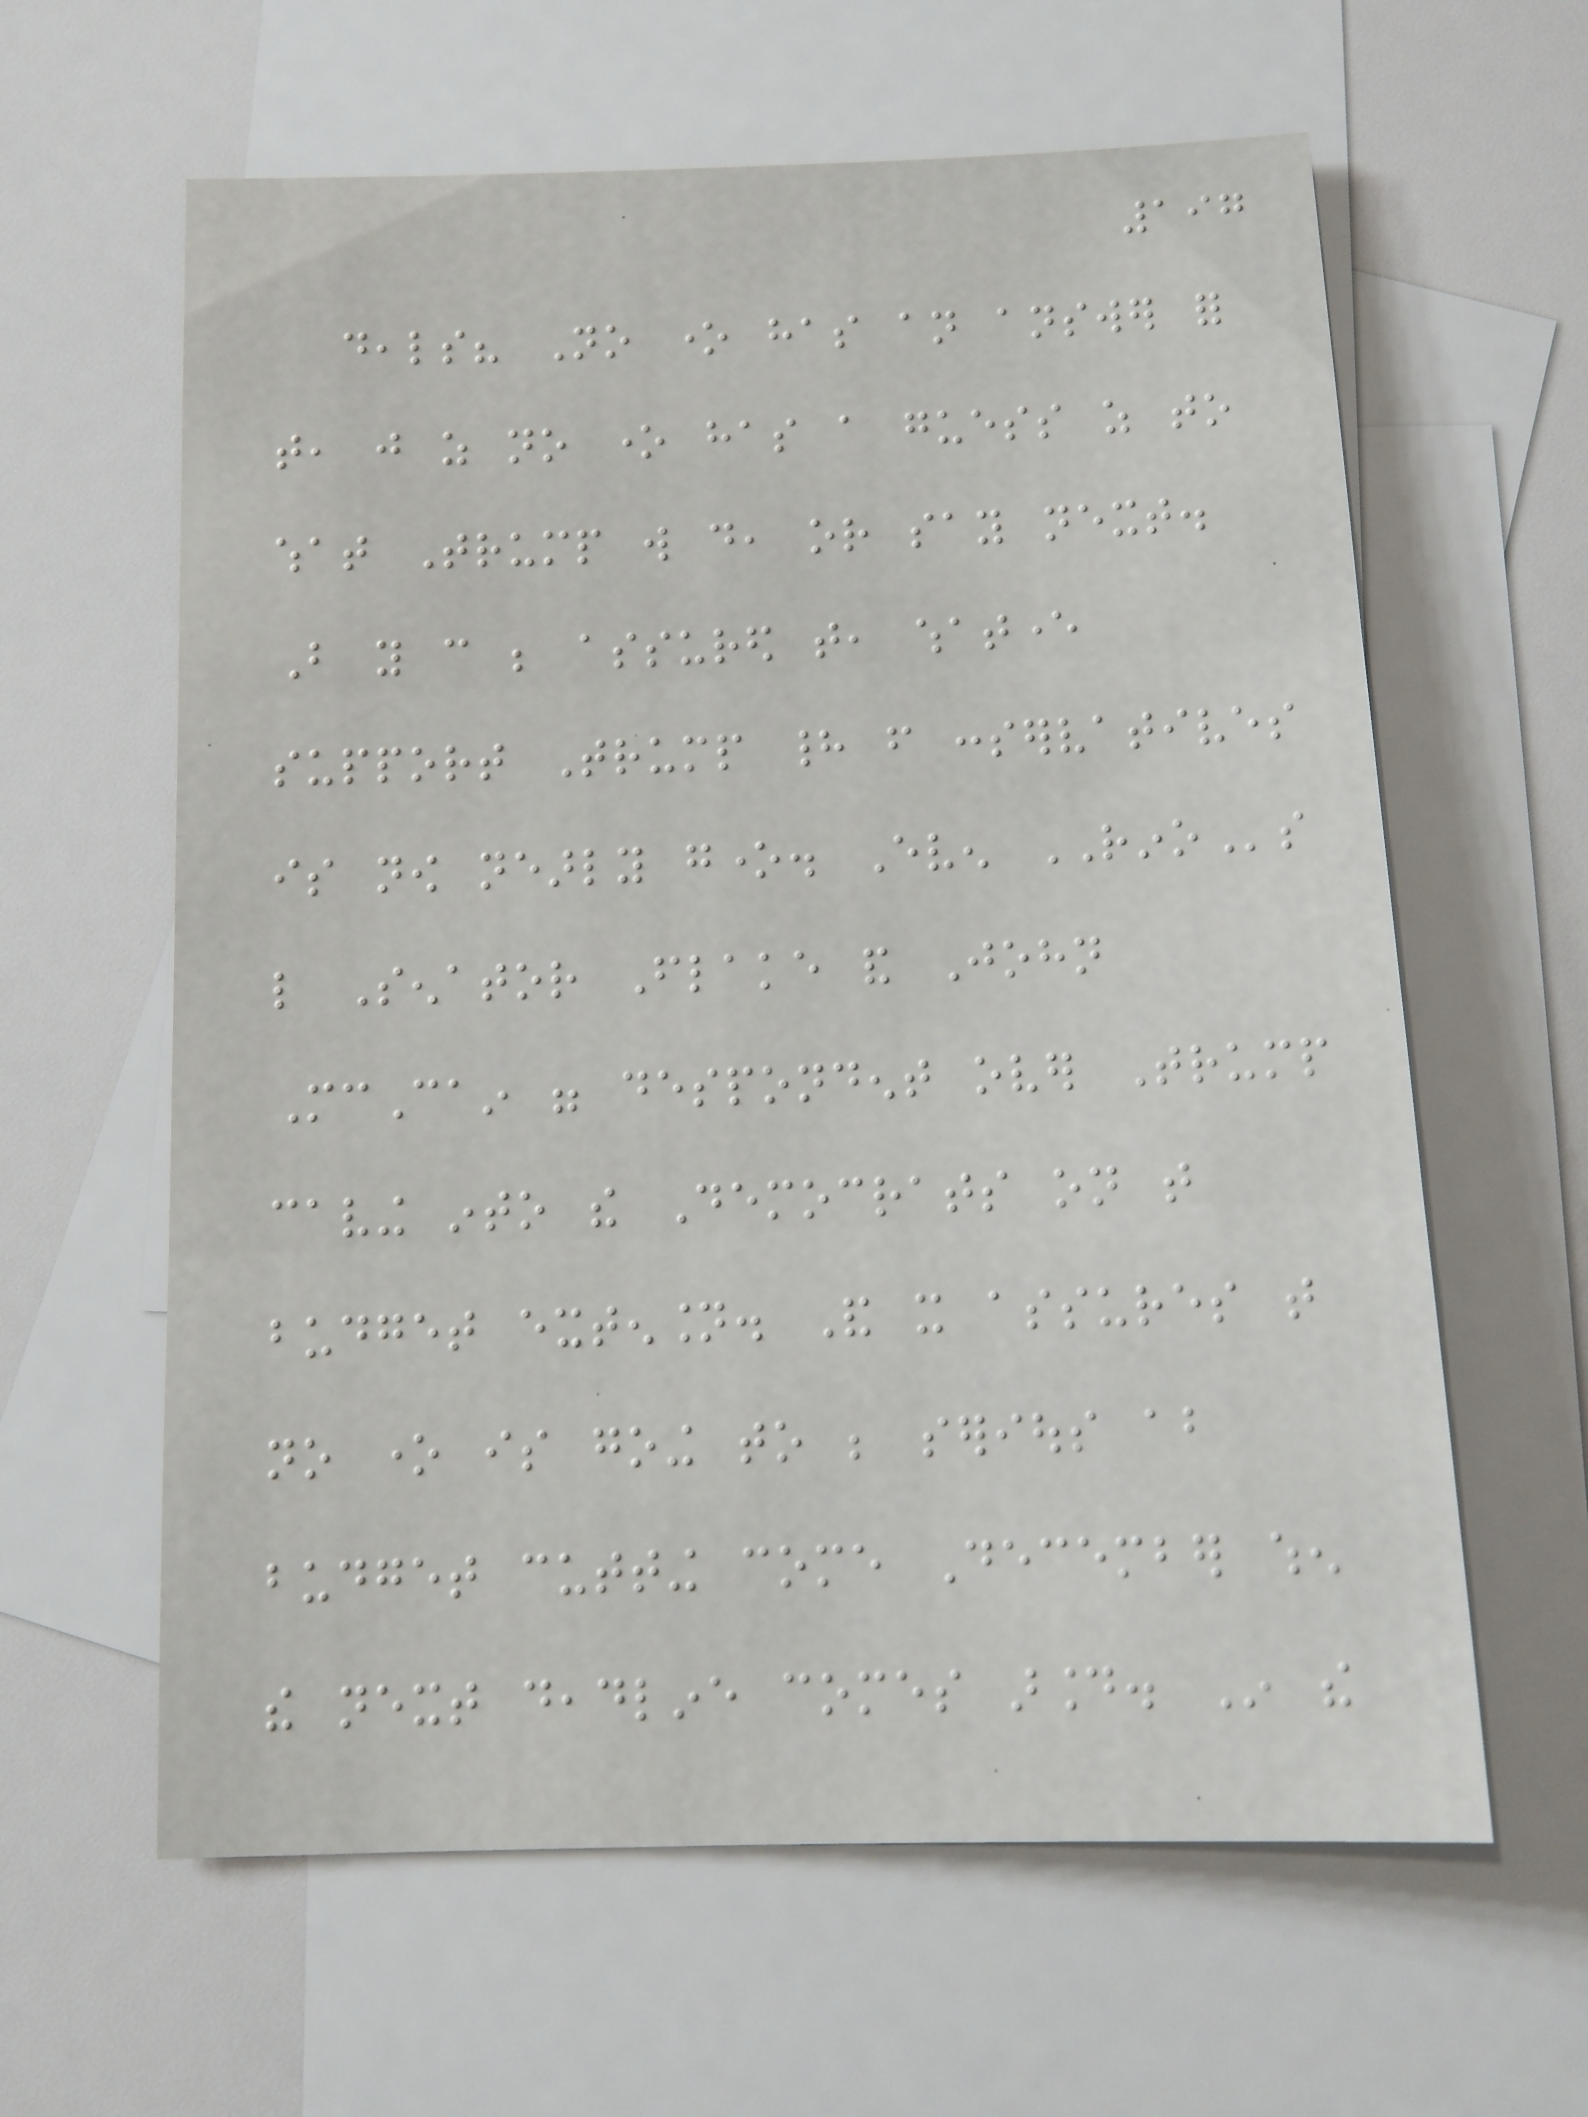197
deals? No one has an answer for
that, just as no one has a guess as to
what Trump will do, or say next.
But you can be assured that, whatever
support Trump had from conservatives
is now nearly gone. Even RINOs
like Senator Flake and John
McCain were despondent over Trump
caving into the Democrats on that
budget extension. And it assures that
no one is going to be serious about
budget cutting come December when
the next deadline comes around. In the
